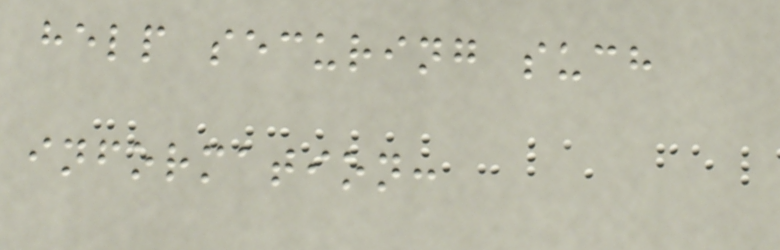help securing such
information:
